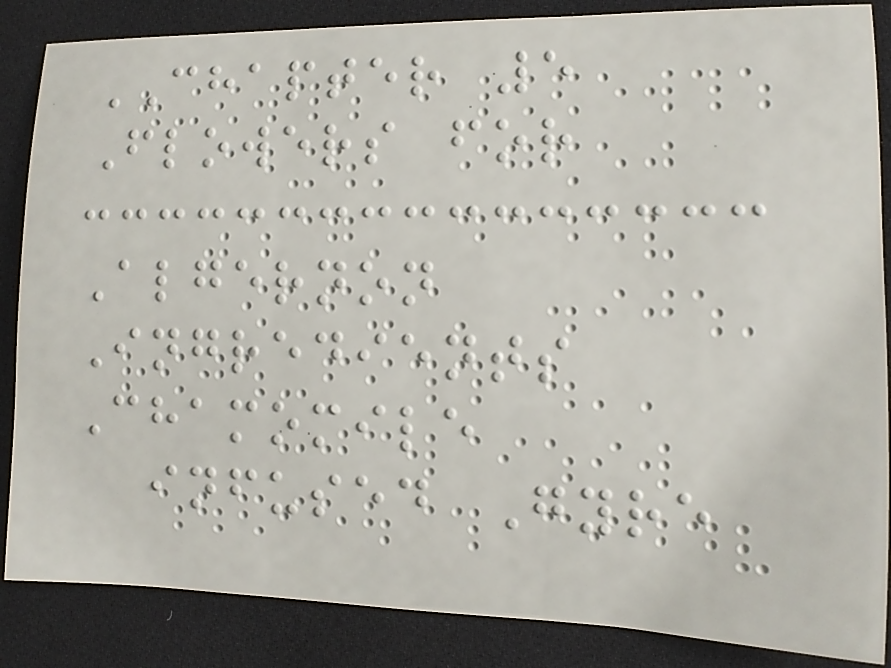CHAPTER 5
Flowers for
Algernon
Ingredients
Chamomile
infused Gyre
